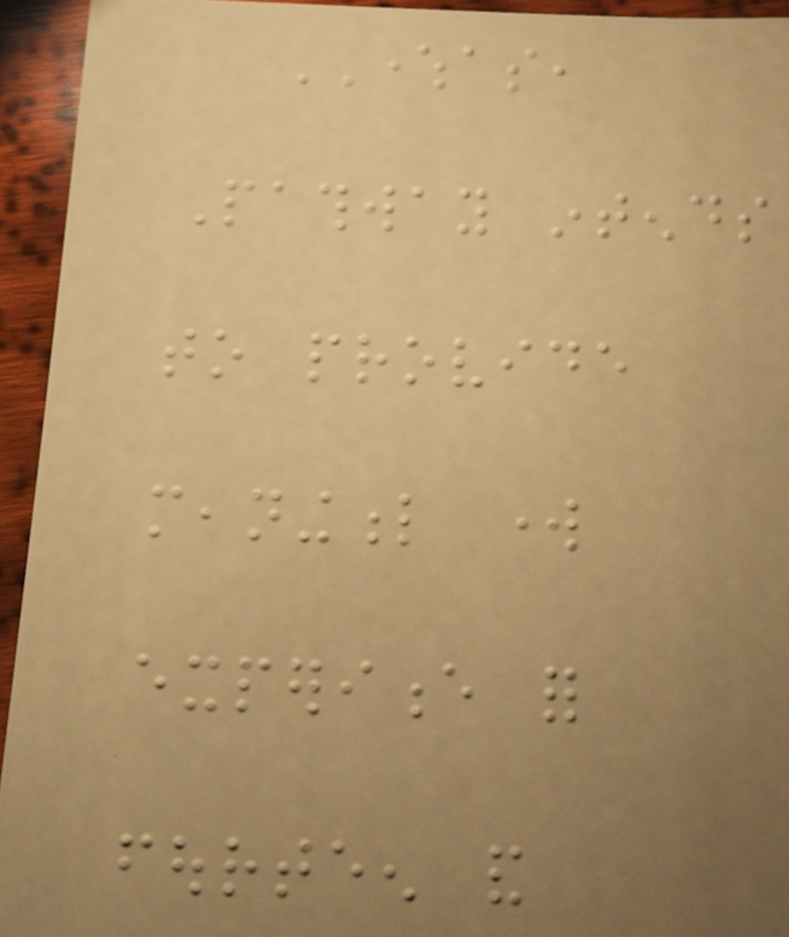WHEREAS,
Pathway intends
to provide
meaningful work
experience for
fourteen and
